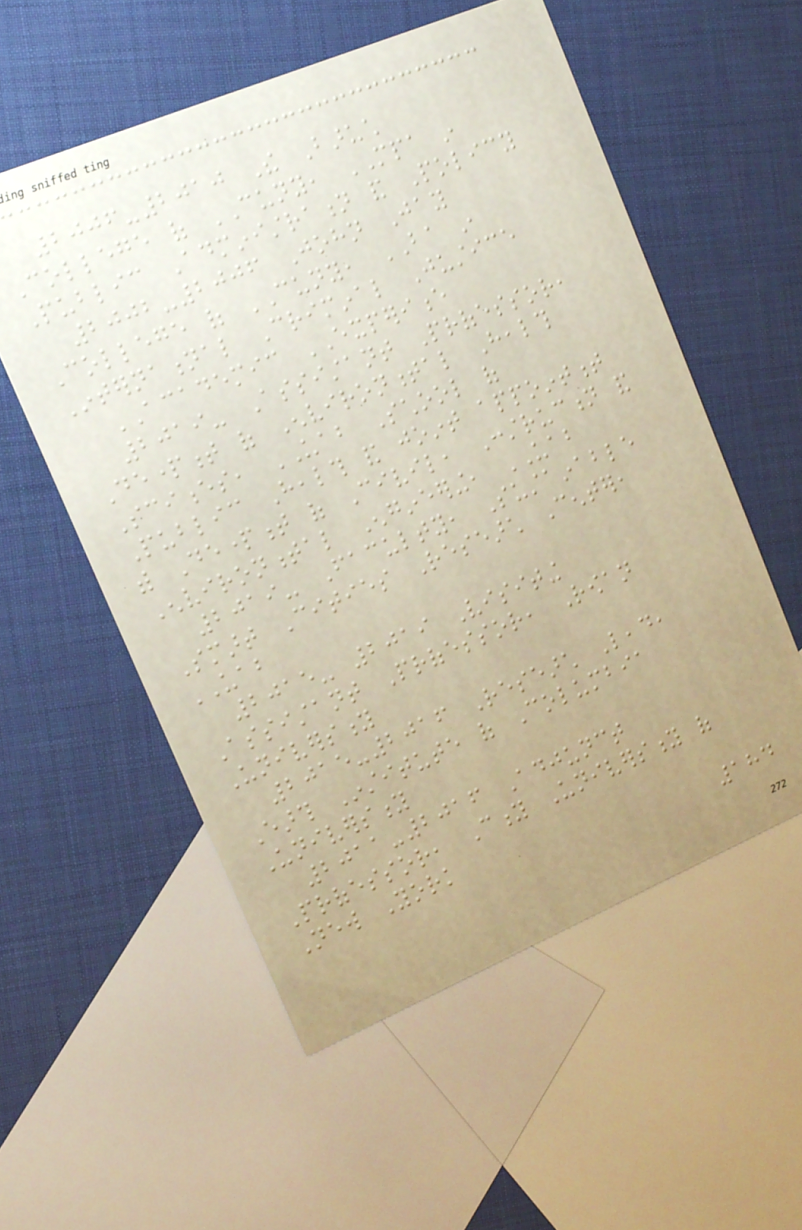2006-2010 The Baruch
College of CUNY, MPA in
Public Administration and Policy
2002-2006 John Jay
College of CUNY, BA in
International Criminal Justice
ACADEMIC EXPERIENCE
2019- Assistant Professor,
Department of Environmental Health
Sciences, UAB School of
Public Health and joint appointment
with Department of Civil, Construction and
Environmental Engineering, UAB
2019- Faculty, Sustainable
Smart Cities Research Center,
UAB
2015- 2019 Visiting
Assistant Professor, Rowan
University
2015-2016 Research Lead,
Earth Institute of Columbia
University
2011-2016 Adjunct
Professor, City University of
New York
184
